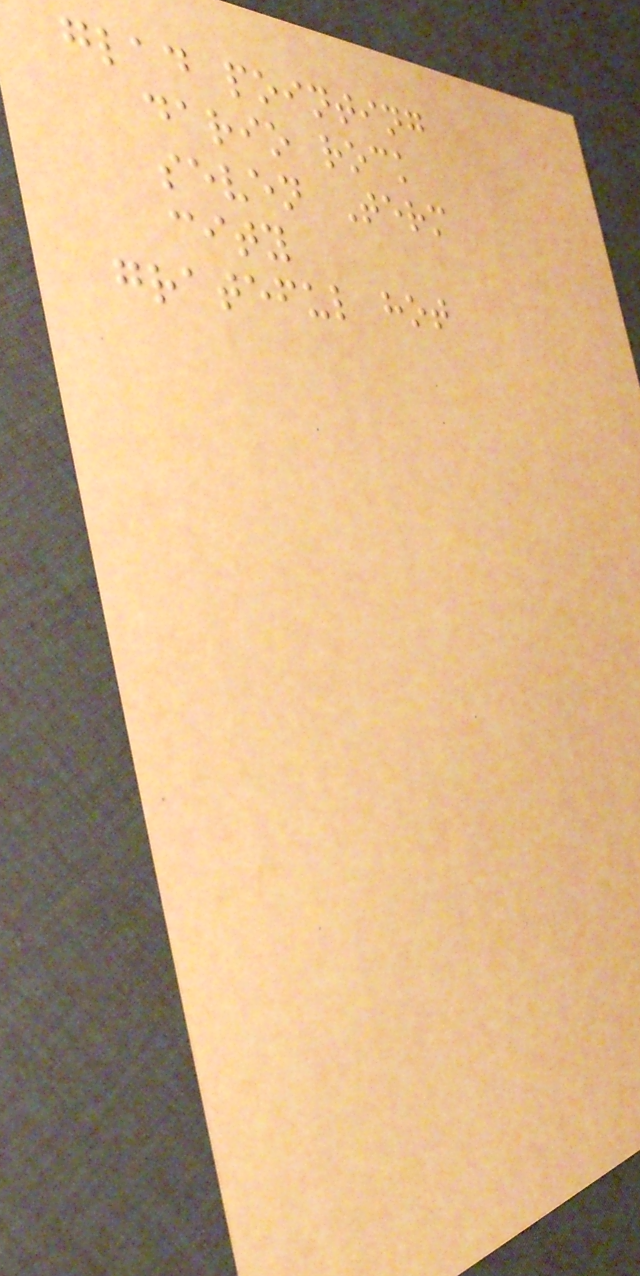glad pointing
dario rock
seven Term
city
grateful hot
